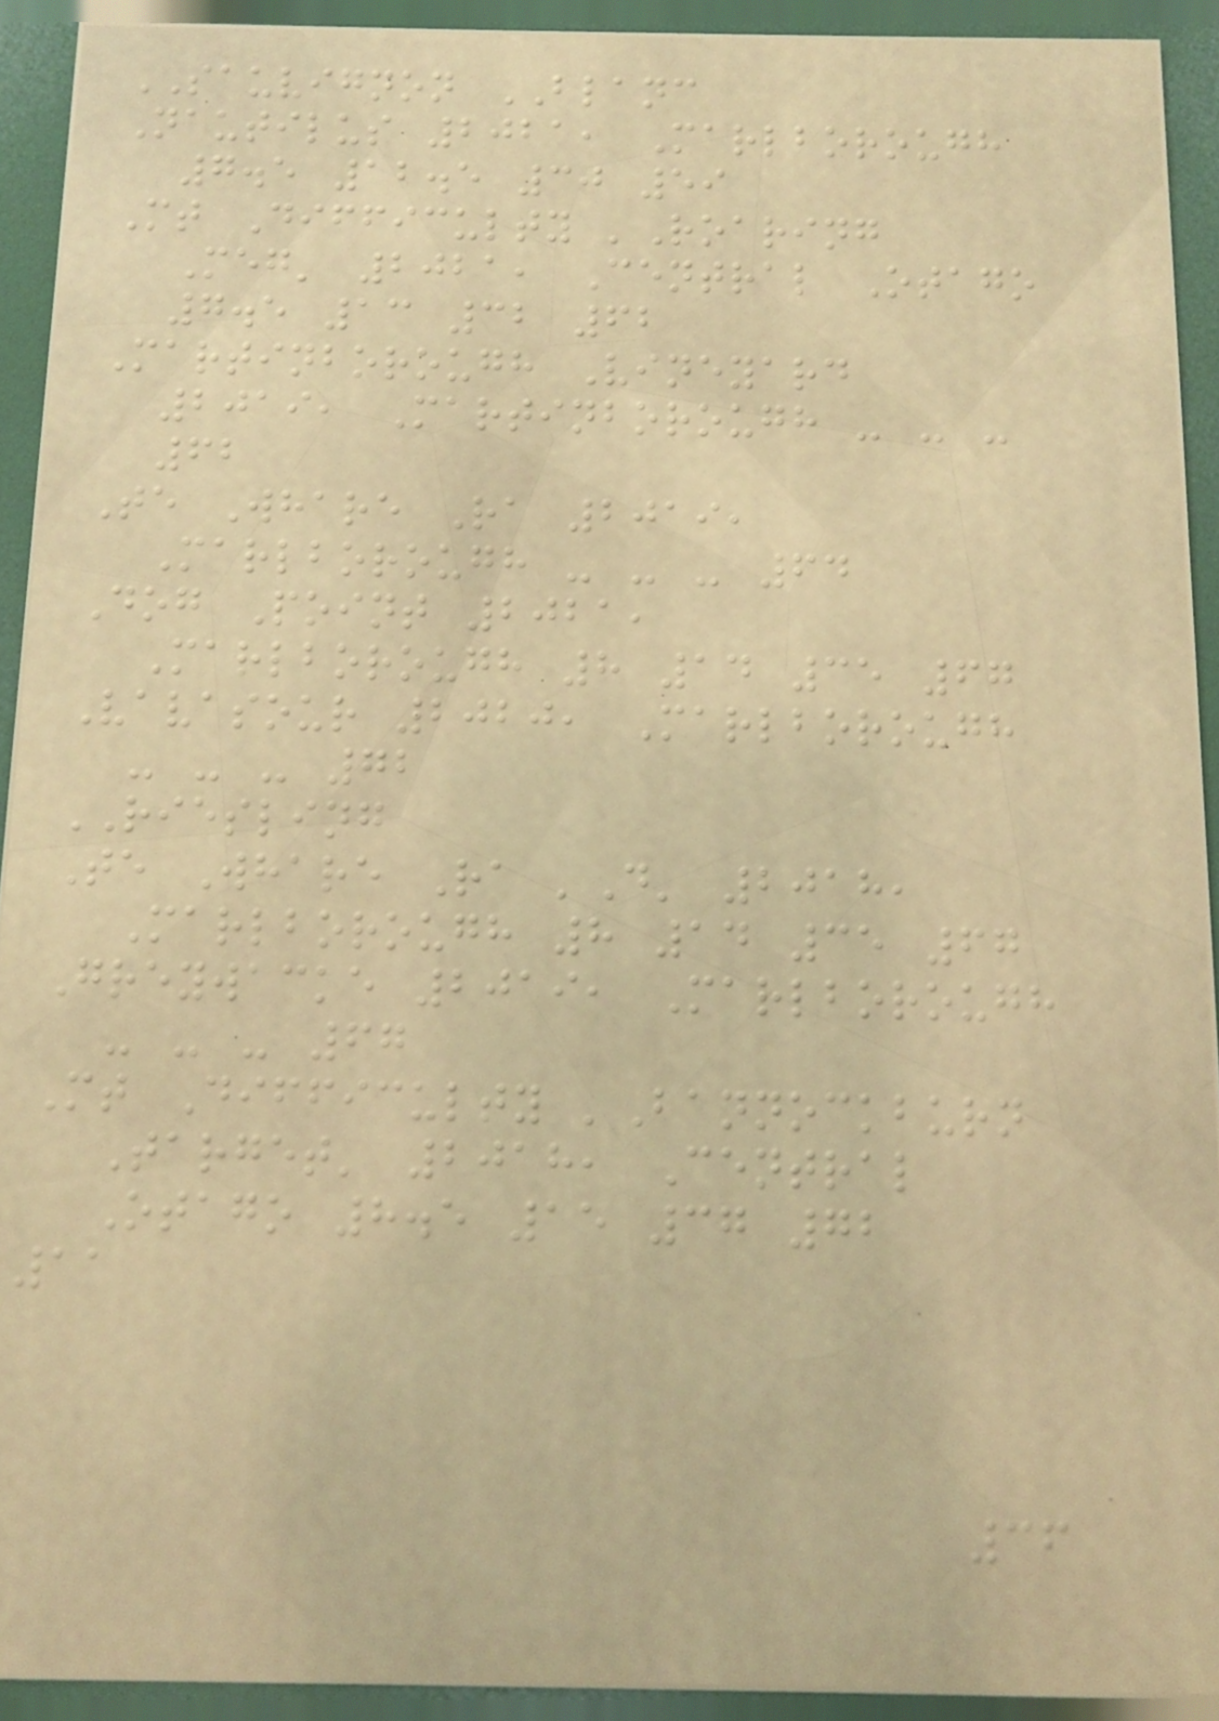SAUVIGNON BLANC
Nautilus 2021, Marlborough
7.5 12.5 30 59
Mt Difficulty 'Roaring
Meg' 2021, Central Otago
7.5 13 32 62
Martinborough Vineyard
2019, Martinborough - - -
62
Te Whare Ra 2019,
Marlborough - - - 64
Dog Point 2021,
Marlborough 8 14 35 67
Vavasour 2020, Marlborough
- - - 72
RIESLING
Te Whare Ra 'D' 2018,
Marlborough 8 14 35 67
Greywacke 2019, Marlborough
- - - 67
Mt Difficulty 'Bannockburn
Target' 2018, Central
Otago 8.5 15 37 72
11
36
